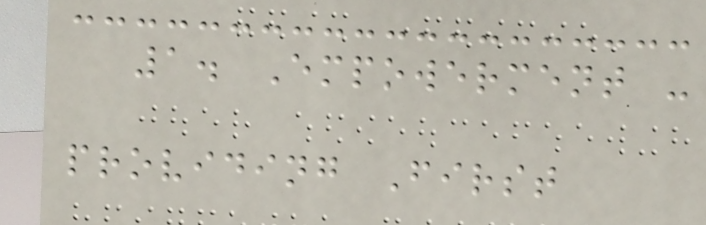1. Empowerment -
providing First
